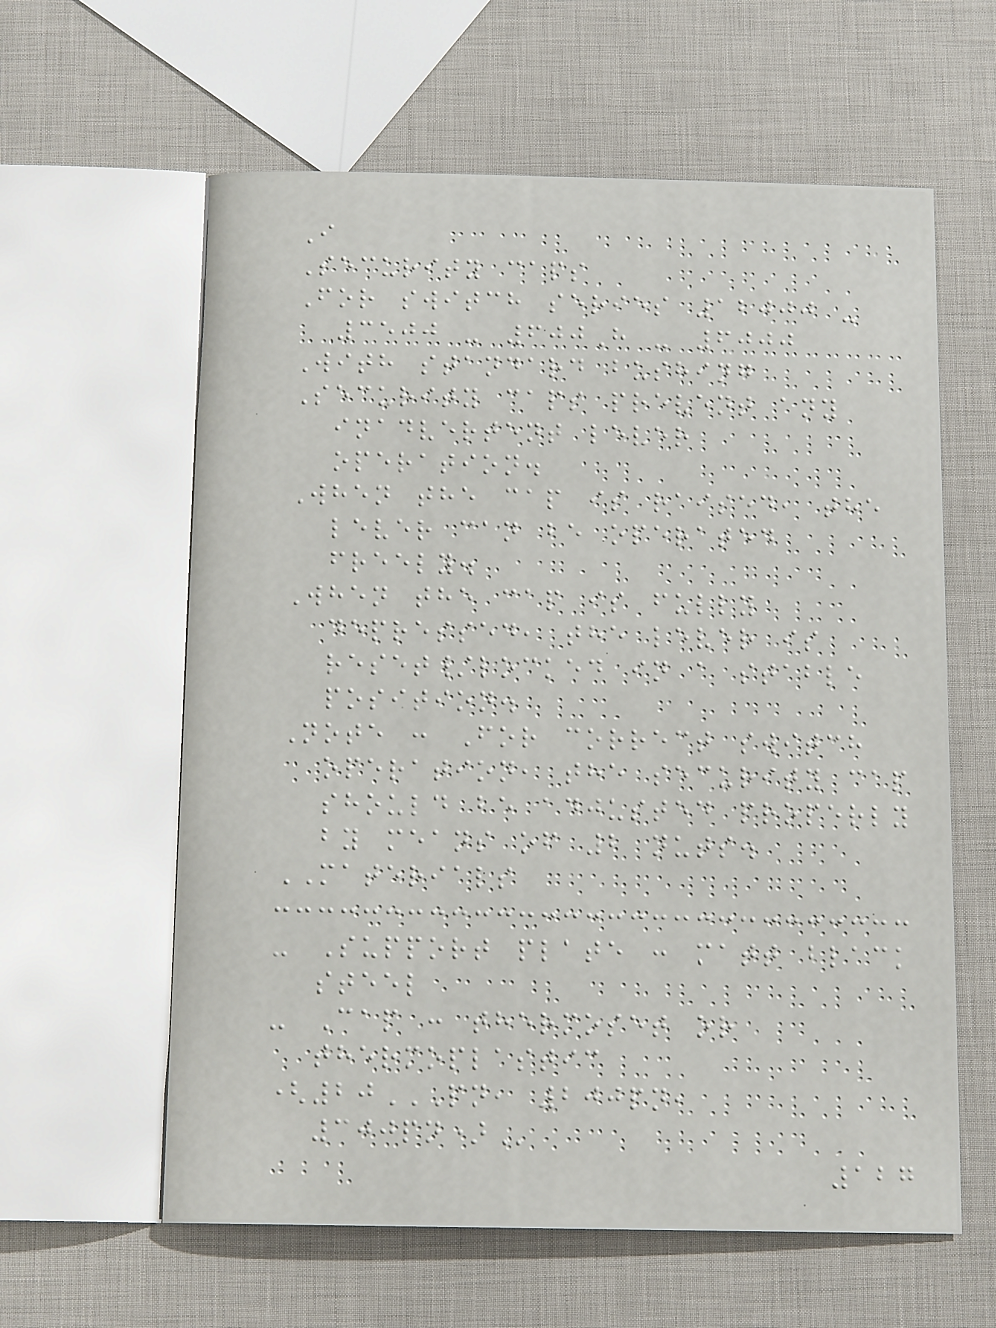I
Security caps
For switch series 12000 -
3500 - 600H - 6000
With standard bushing
Security caps prevent any
inadvertent lever
operation.
When the cap is raised, the
lever can be operated
freely.
When the cap is fully
depressed, the lever is
reset/locked in a stable
position.
Note : For correct switch
operation, the security cap
should be adjusted properly
by means of 2 nuts.
MATERIALS
- Support plate : matt black
steel
- Cap : thermoset or
thermoplastic
(20PN, 200PN,
300PN)
127
